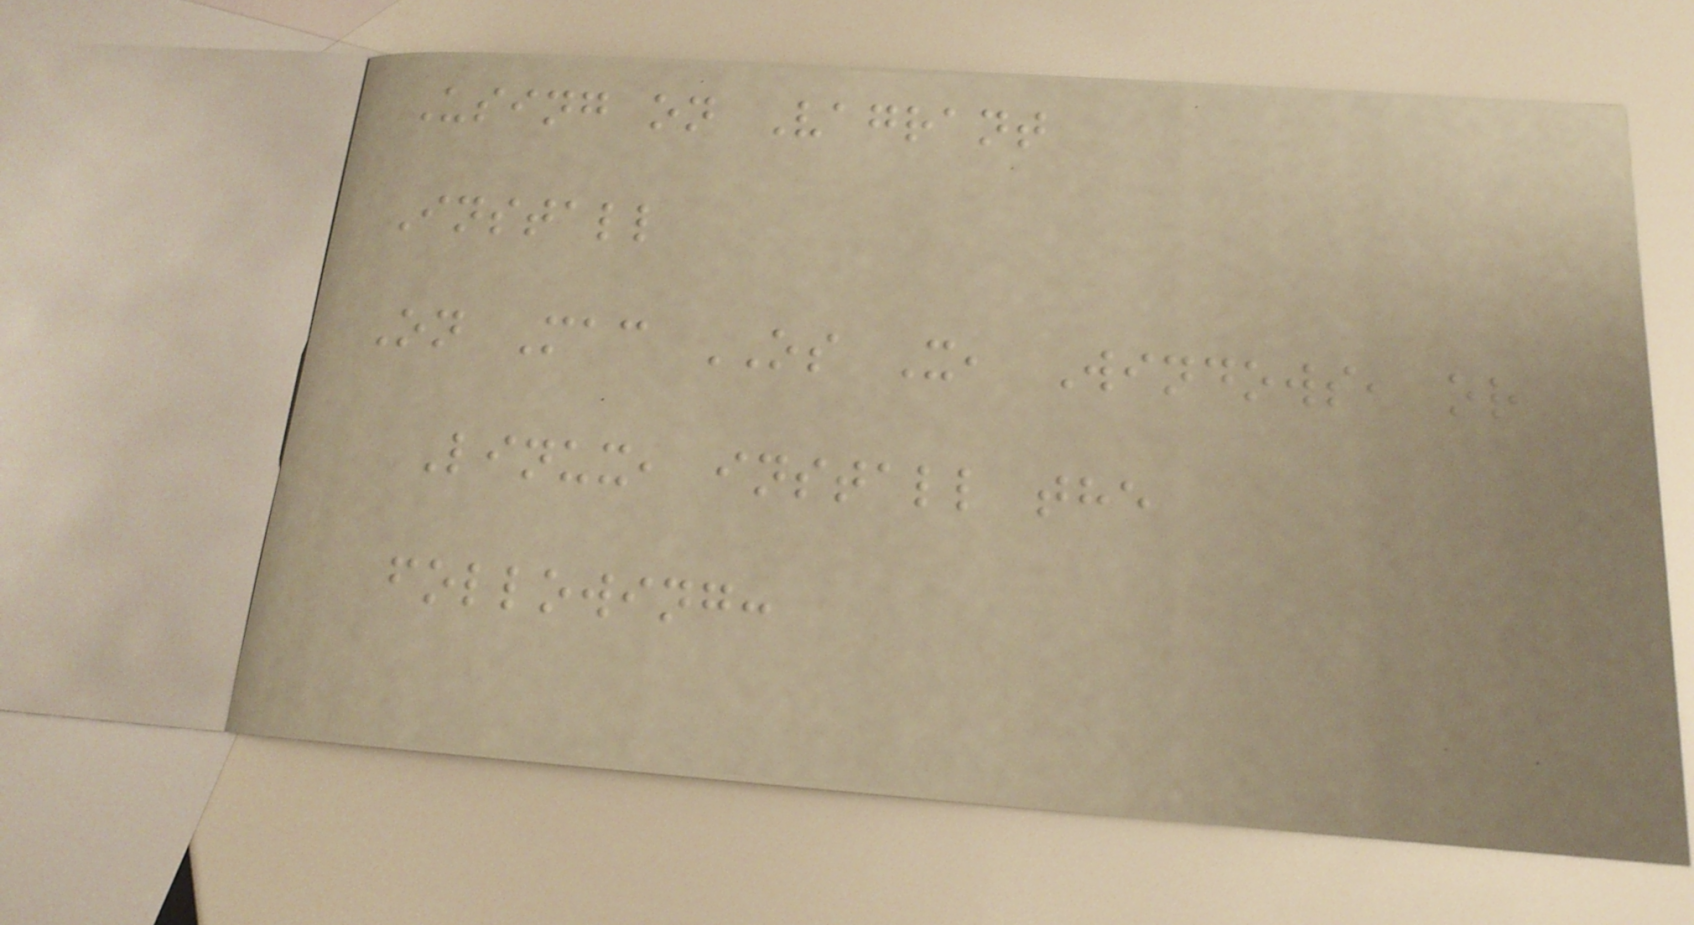Using on Vagrant
Install
On Mac OS X, Windows, or
Linux, install the
following:
